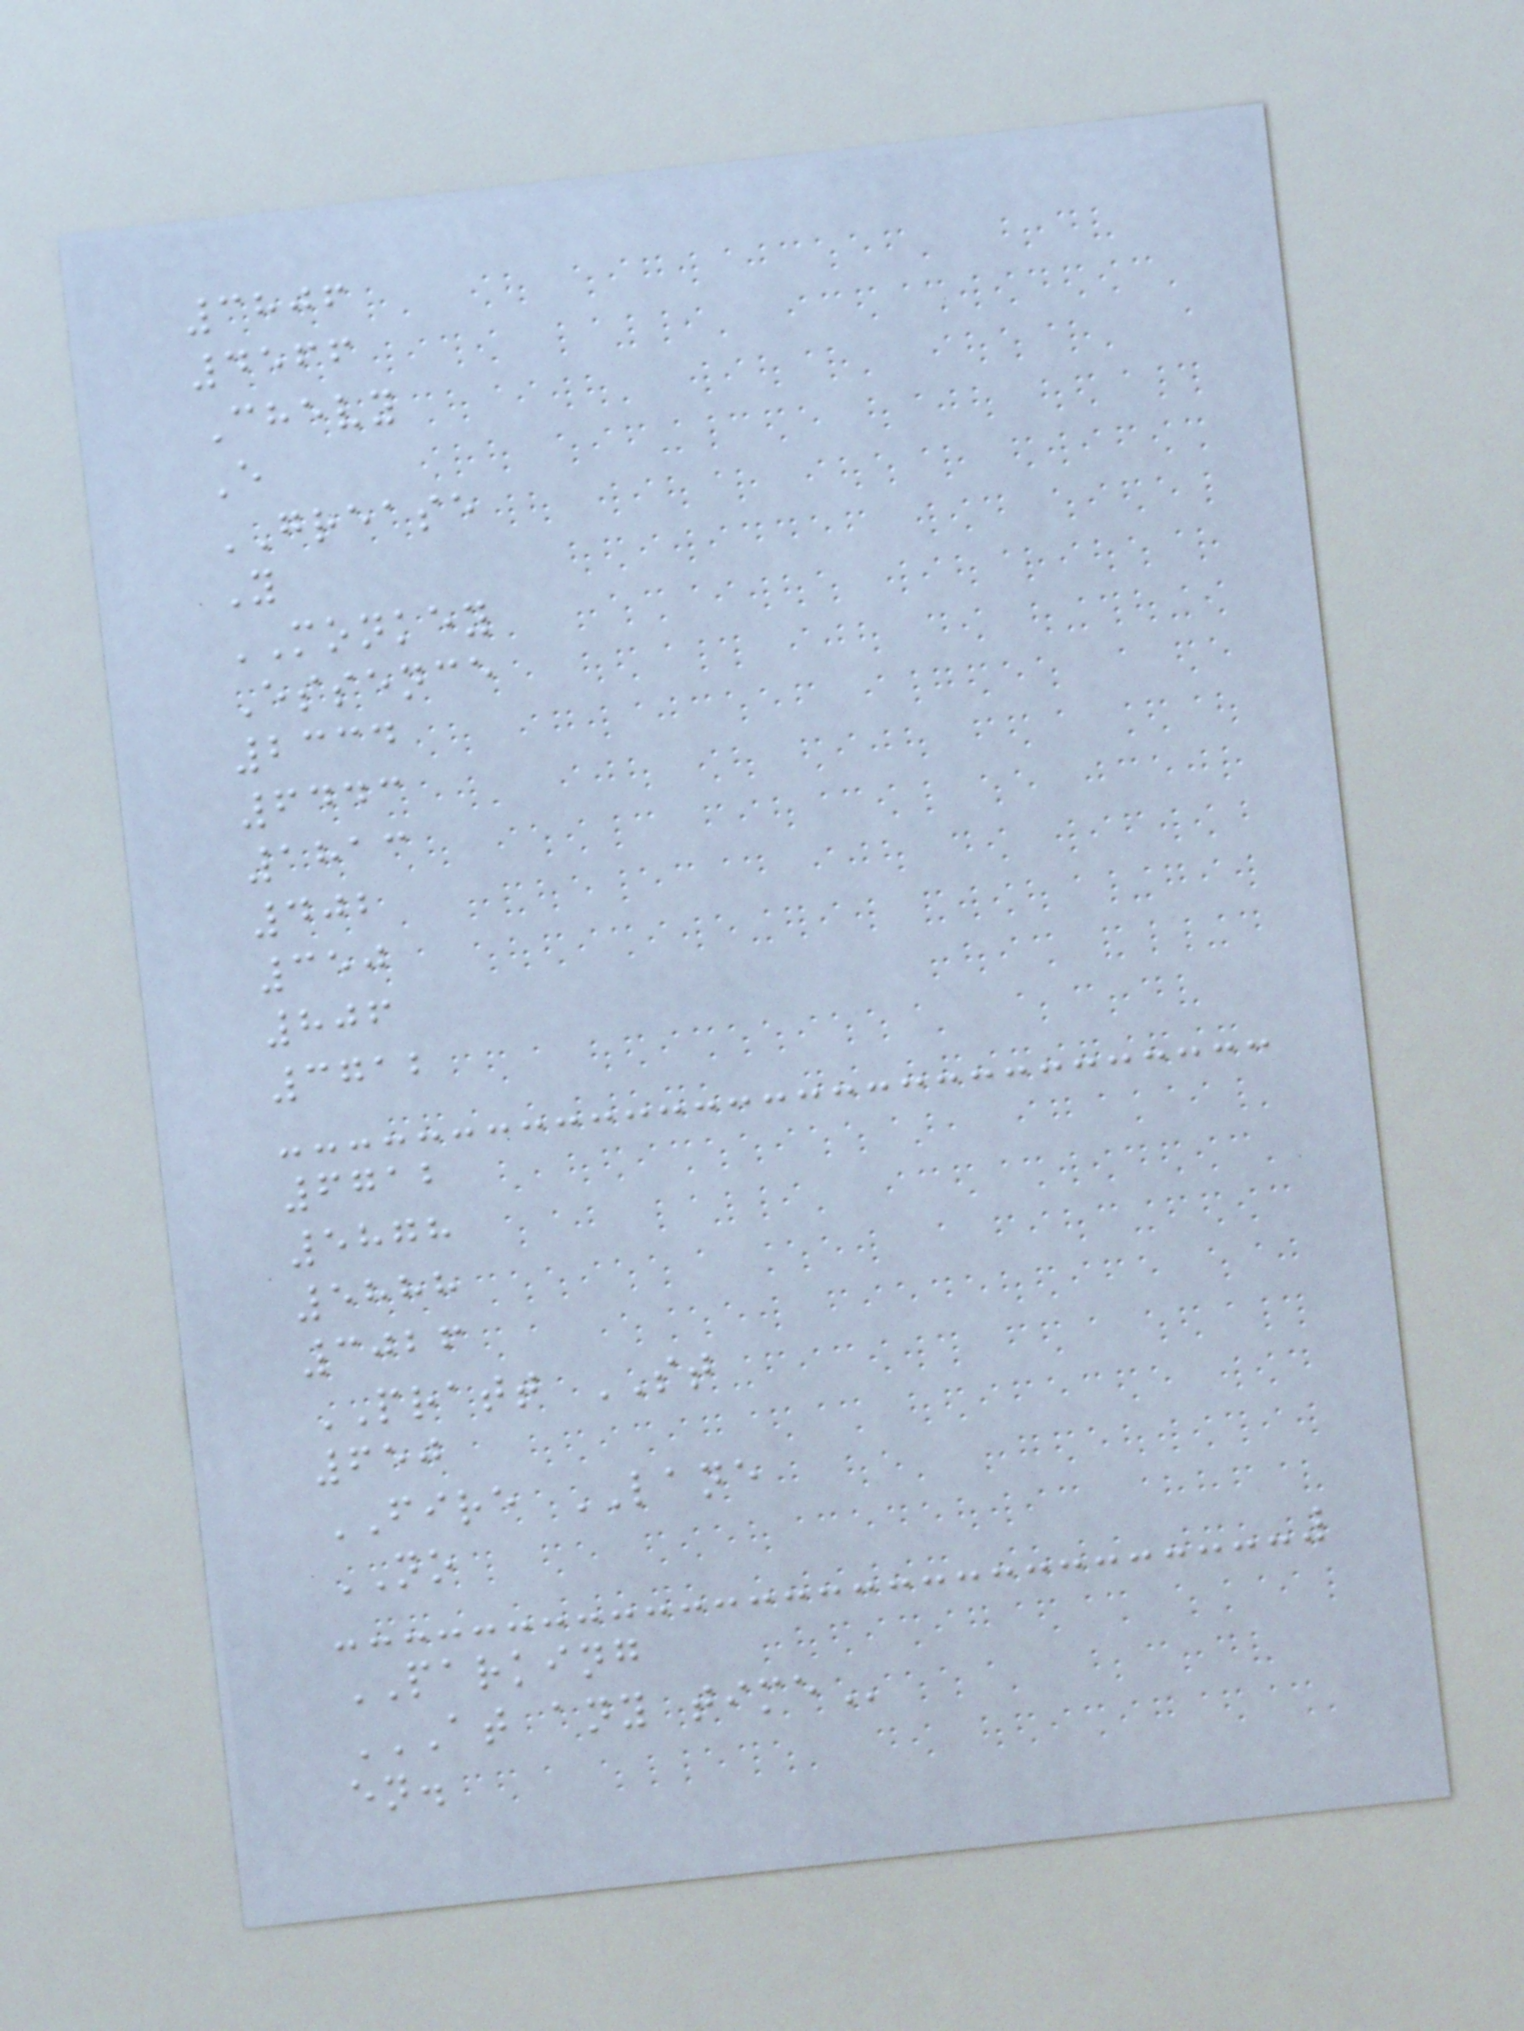3806
4566
Chevy
E
GREASE
Y
MONKEY
Essence
2334
6443
1813
402
350
806
3712
6712
5878
5888
3026
PRATT ST
650
FIRE LANE
NO
PARKING
AT ANY TIME
en.
